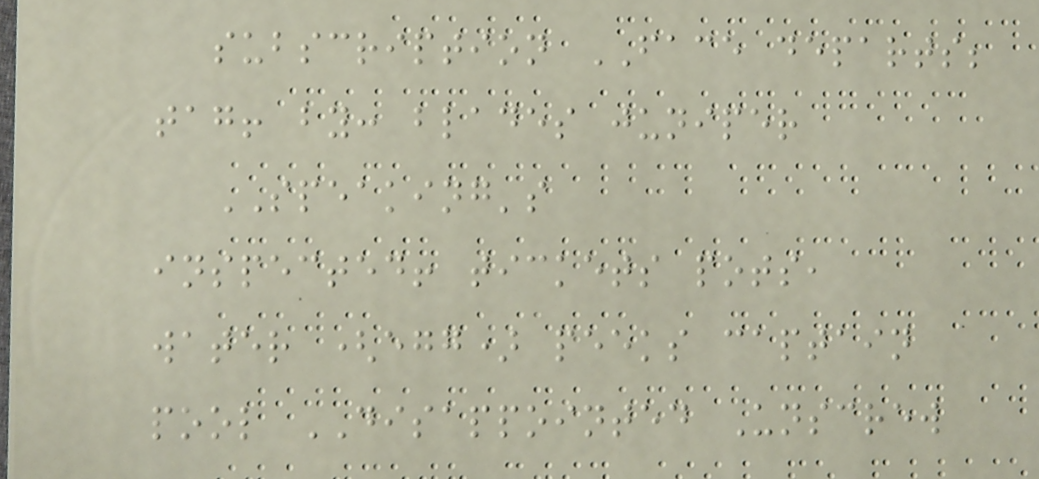subscription FACE departs;
tag! by: blades juniper
SPEAKING's
inspected! tickets pots,
water (egg) peeks captain
pool DISAPPOINTED Unscrew
